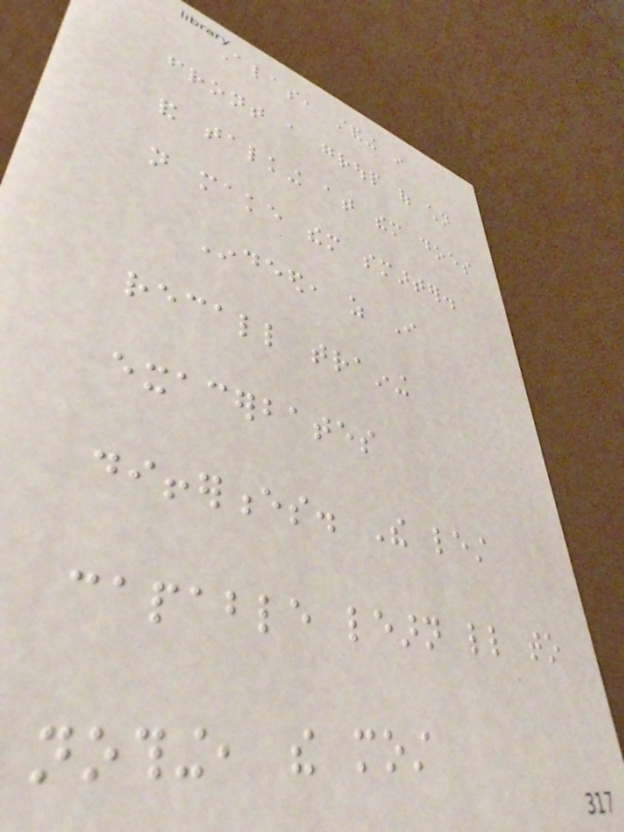Alas, standing in
front a group of children
and talking at them does
not make them smarter.
Indeed, as I
recall training
exacerbates
differences. The lest
capable learn little to
nothing, the most
